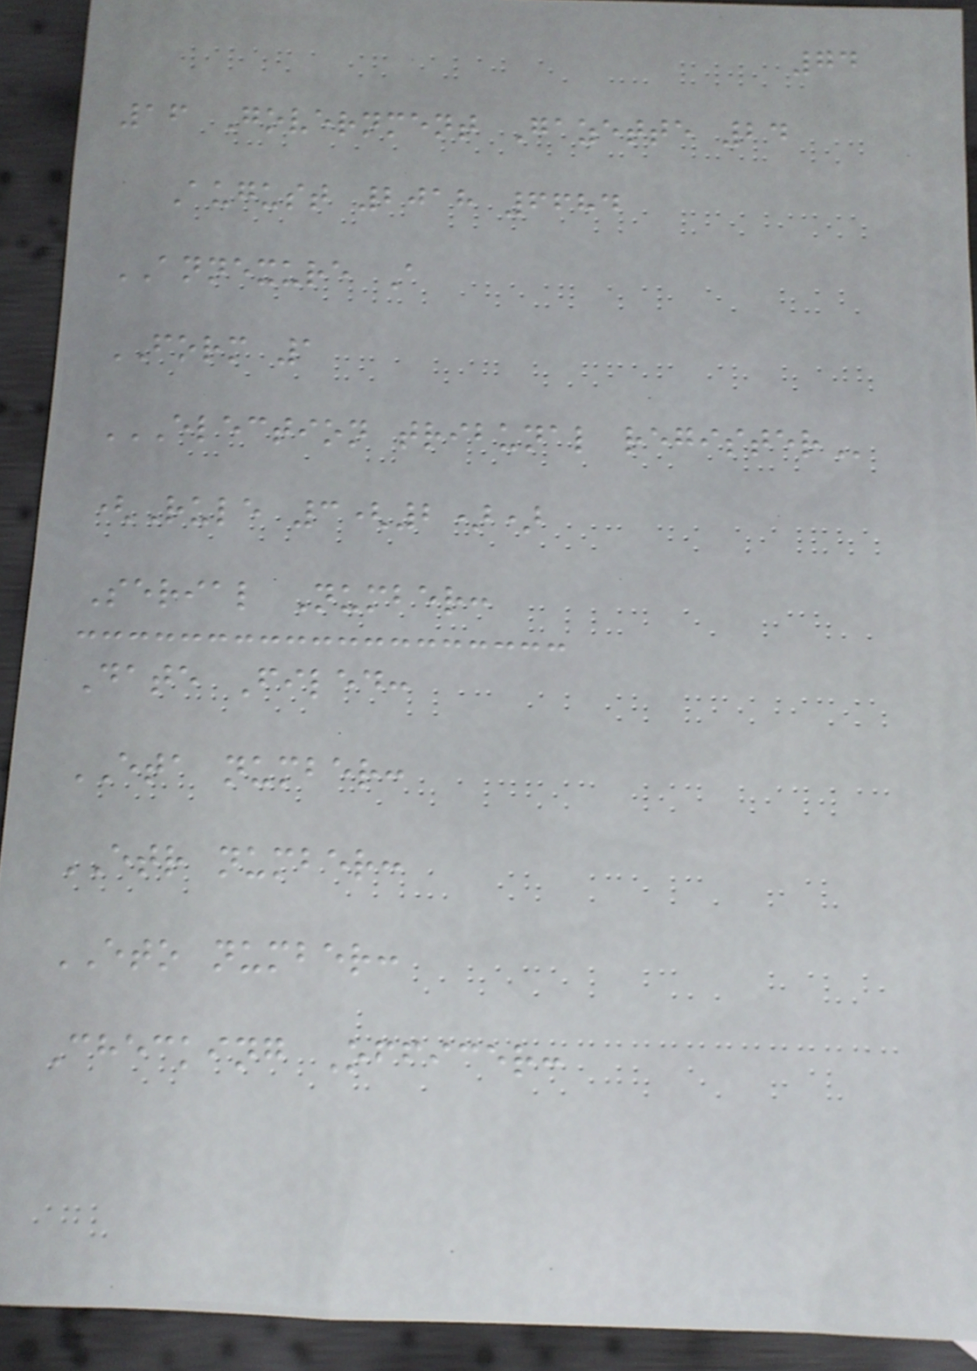74
16 Government Gazette 24
August 2018 6684
ANNEXURE A
FORM 1
ELECTION TRIBUNAL REGISTER
(Rule 3(2))
Serial Number:
Date Filed:
ETA number:
ETR number:
ETO number:
Checking Officer:
